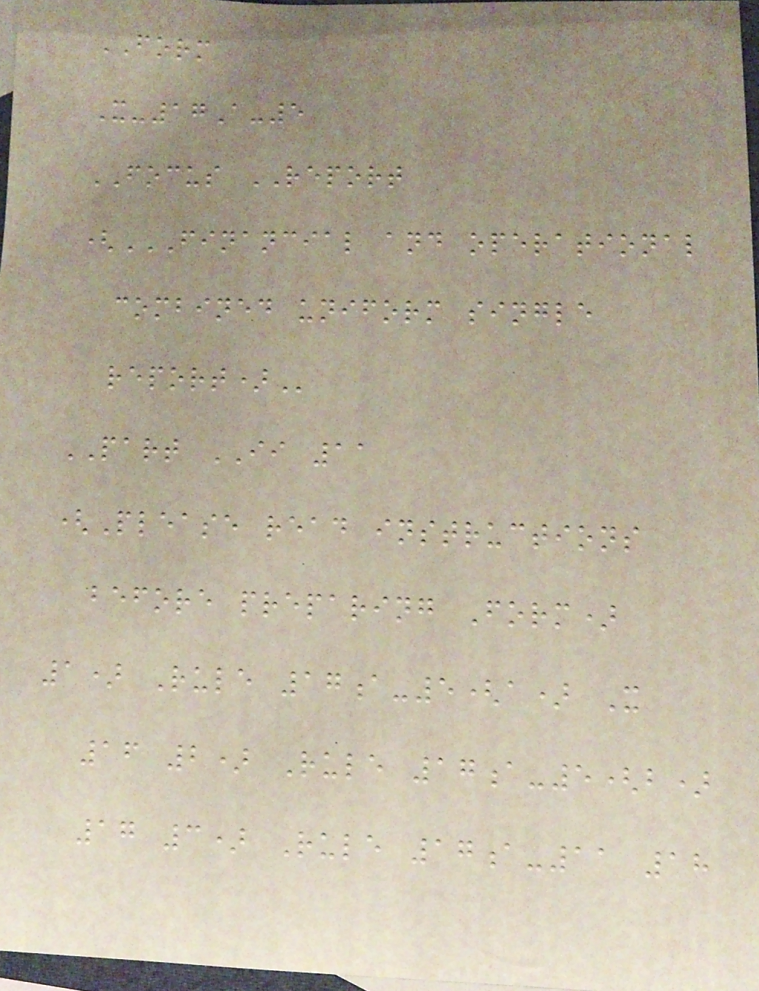FORM
X-17A-5
FOCUS REPORT
(FINANCIAL AND OPERATIONAL
COMBINED UNIFORM SINGLE
REPORT)
PART II 11
(Please read instructions
before preparing Form)
1) Rule 17a-5(a) X
16 2) Rule 17a-5(b)
17 3) Rule 17a-11 18
